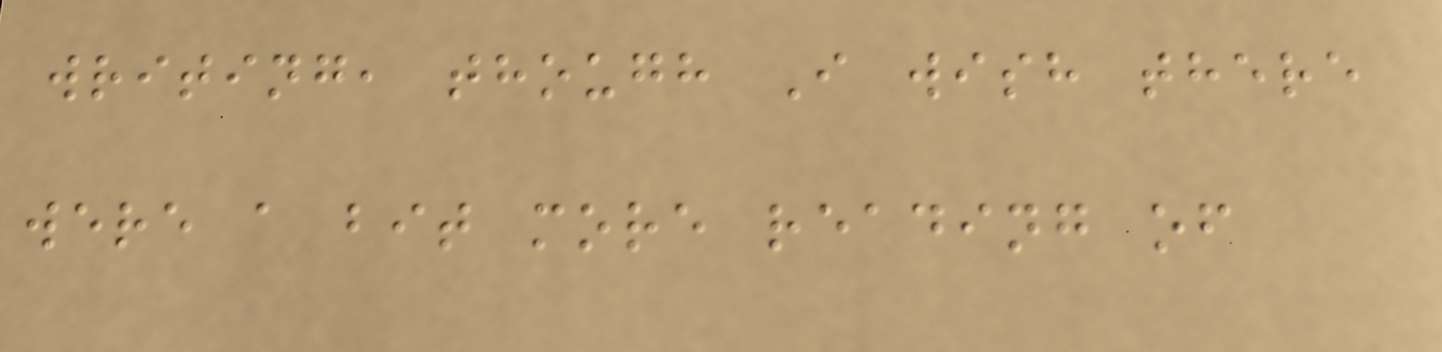writing, though I wish there
were a bit more reading of
